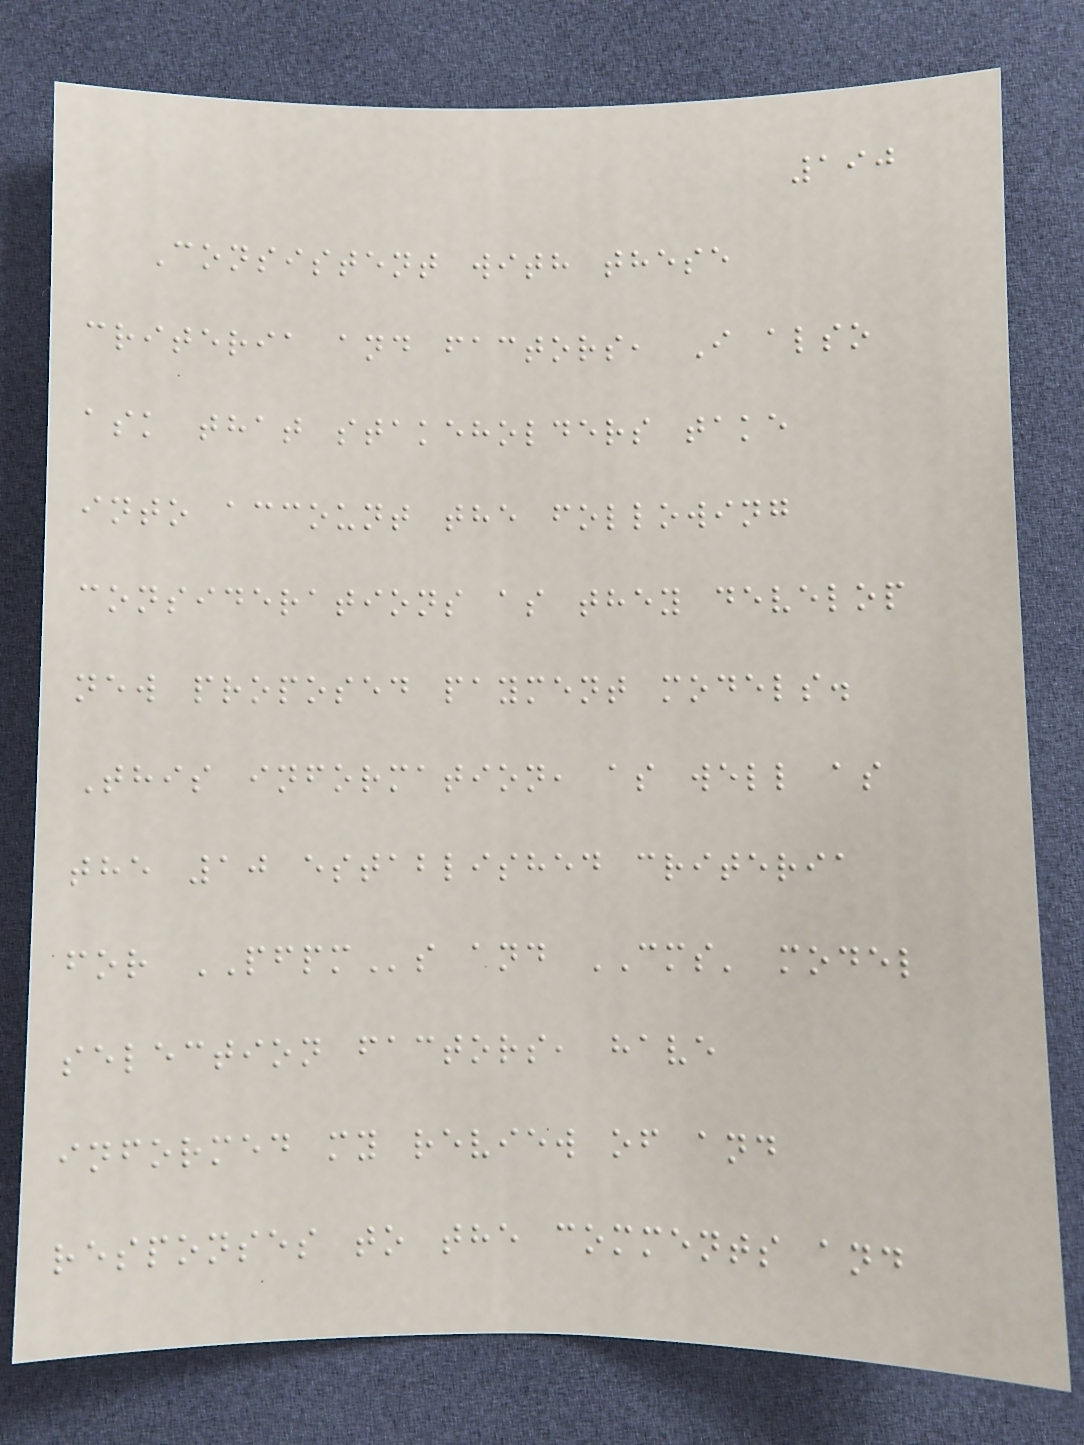190
Consistent with these
criteria and factors, I also
ask that stakeholders take
into account the following
considerations as they develop
new proposed payment models.
This information, as well as
the 10 established criteria
for PFPMs and CMS' model
selection factors, have
informed my review of and
responses to the comments and
